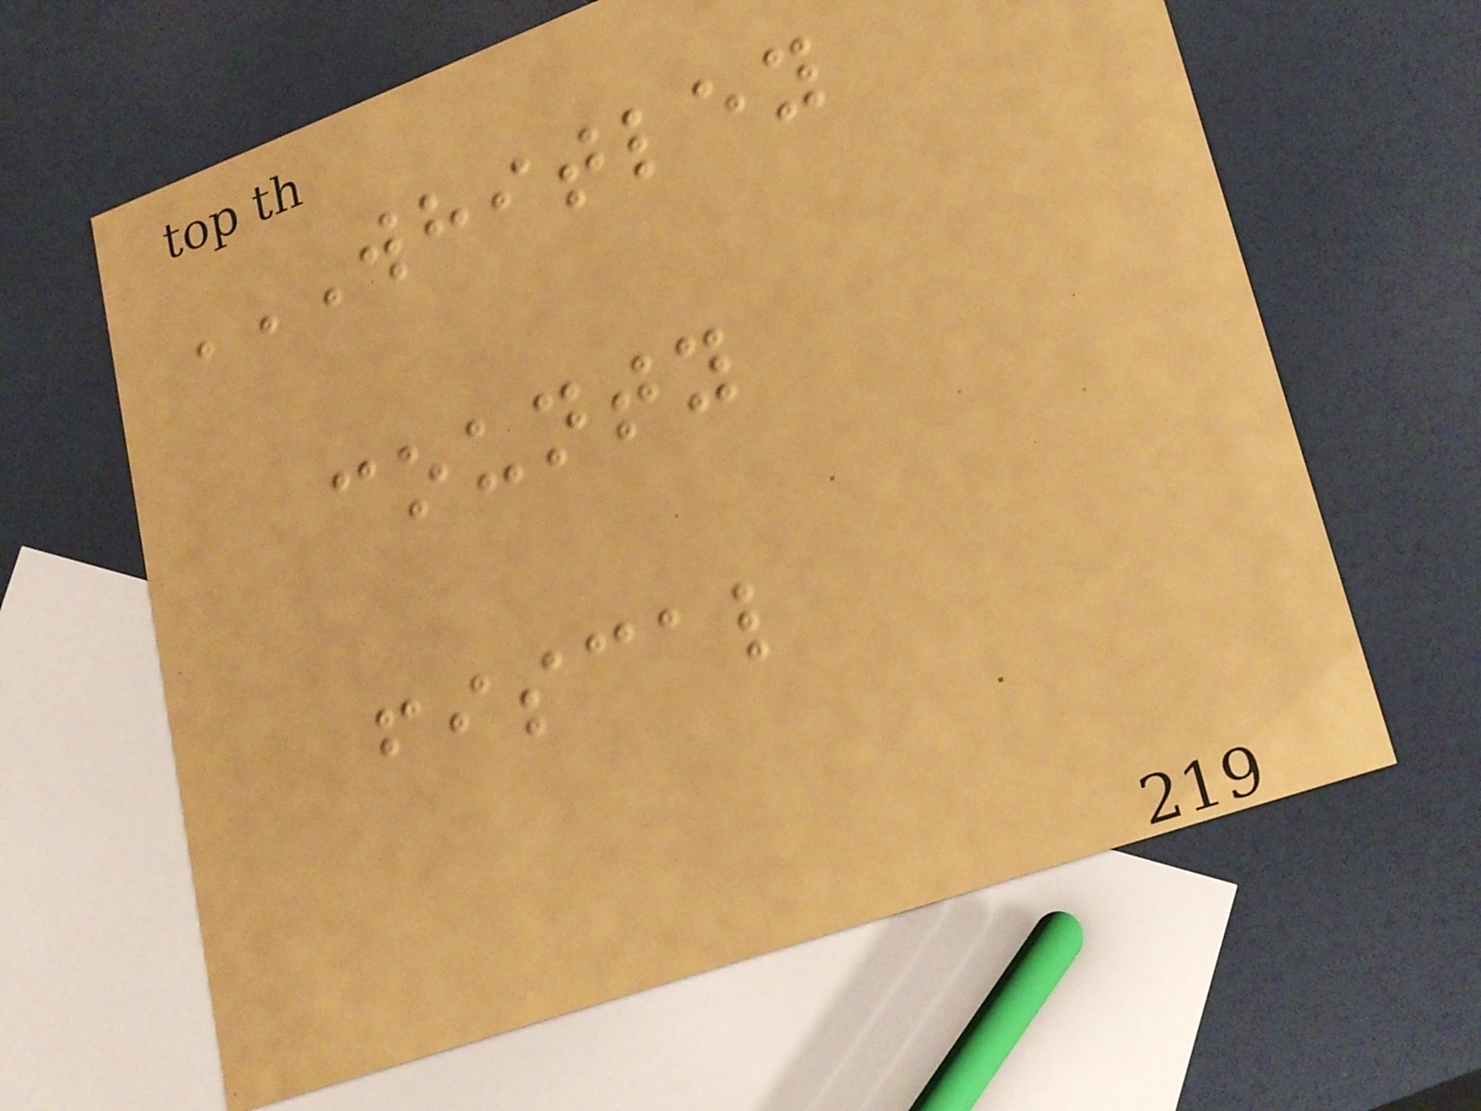WHITLEY
COUNTY
FISCAL
